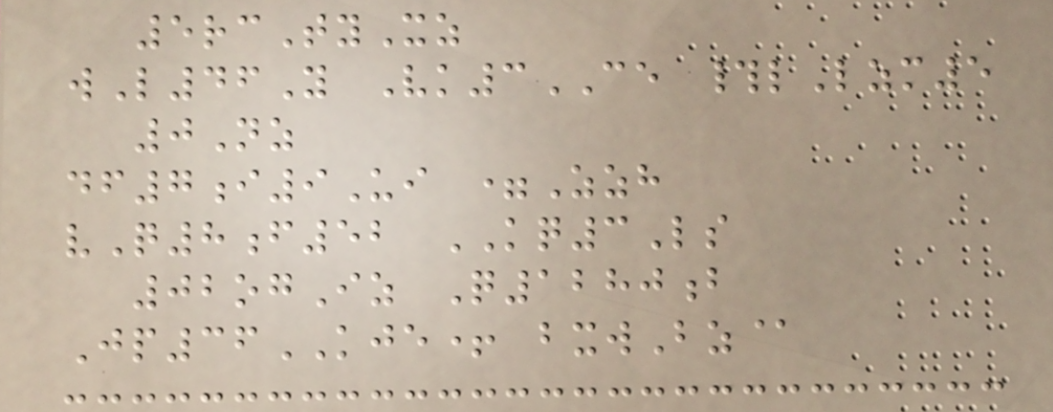5rcTyXz
wL46Y Vk3CE #lLzm5
0Nz
df7i9Ui =Zzh
vQ8f52 KQ3Ls
02ogIz Q1280b
Jp36KJE+ bxwBz@
